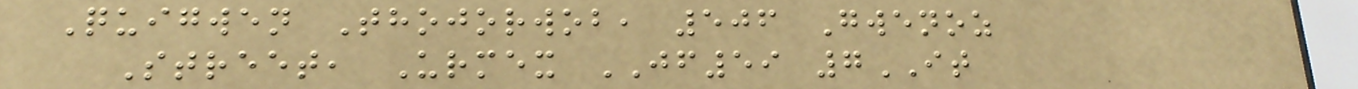Quigwen Thojorwob, 506 Gwenoz
Street, Urmex JF59 7IT
